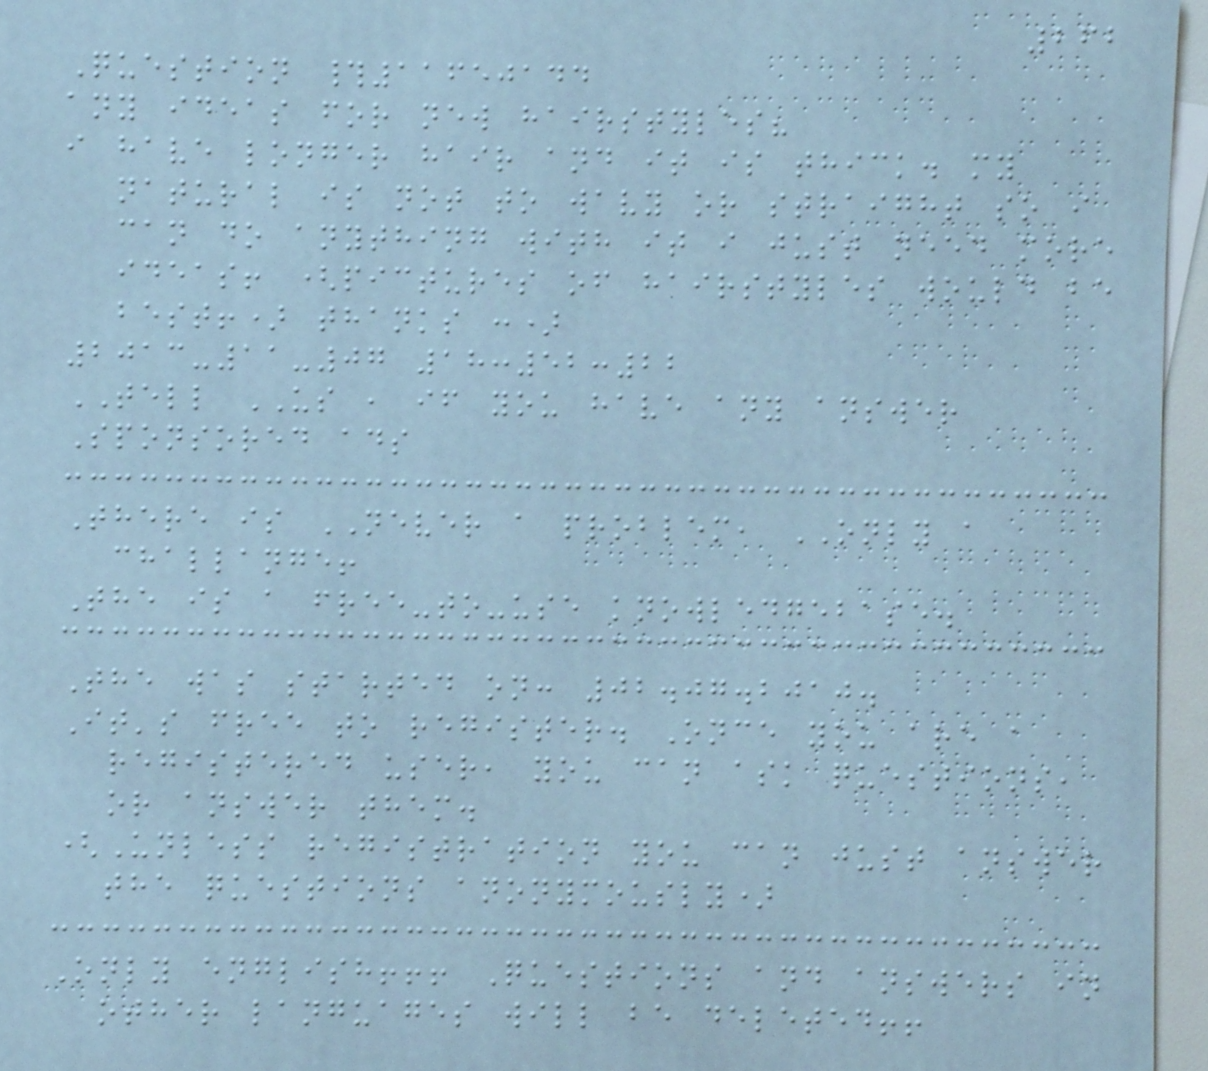262
Question #11650144
any ideas for new hairstyles?
i have longer hair and it is thick. my
natural is not to wavy or straight so i
can do anything with it i just need more
ideas! (pictures of hairstyles would be
best!) thanks :)
2013-11-07 18:52:22
TELL US , if you have any answer
Sponsored ads
There is NEVER a problem, ONLY a
challange!
The is a free-to-use knowledgebase.
The was started on: 02.07.2010.
It's free to register. Once you are a
registered user, you can ask questions,
or answer them.
(Unless registration you can just answer
the questions anonymously)
Only english!!! Questions and answers in
other languages will be deleted!!
